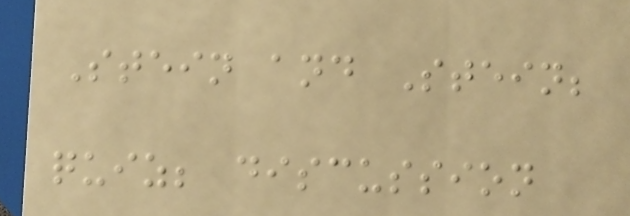Stein and Stein;
quiz; discussion
